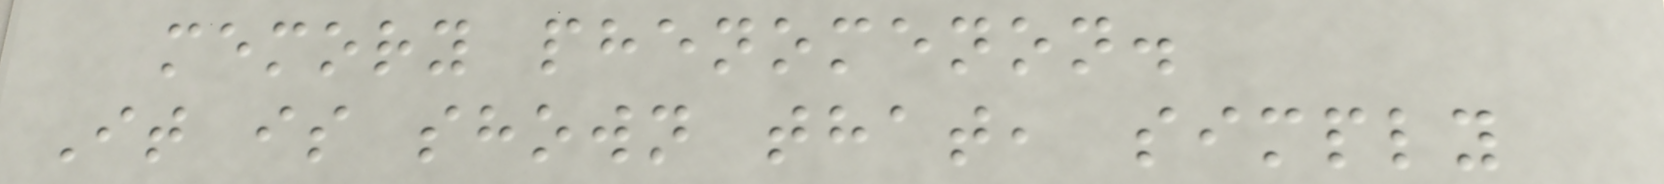memory phenomenon.
It is shown that, simply
